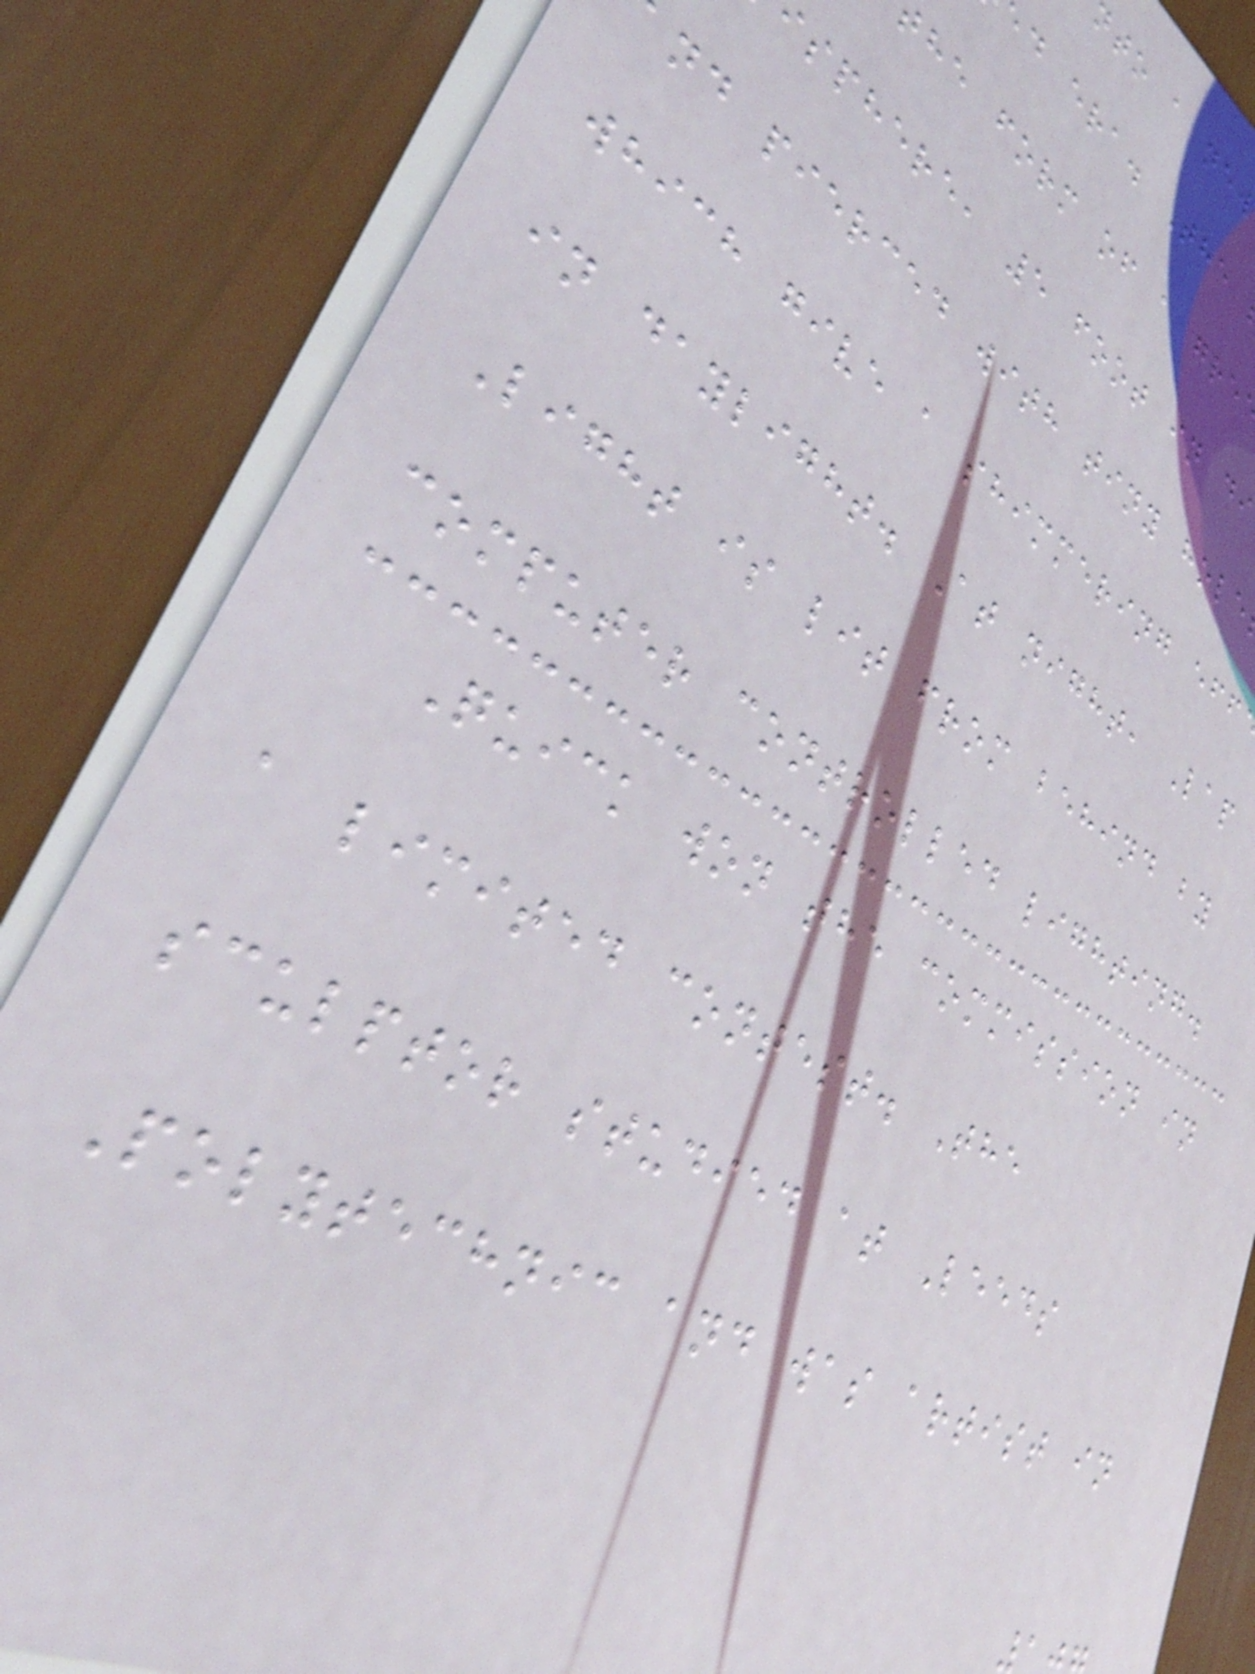nto a new
ed era. The
he form of a gre
sphere, 5 foot in di
nd pierced with tiny hole
which give a shimmering eff
in daylight. At night, Lap
Light is lit from behind by
computer controlled lighting.
Quick won the commission in
a limited contest. The
sculptor studied at Leeds
Polytechnic and was artist in
